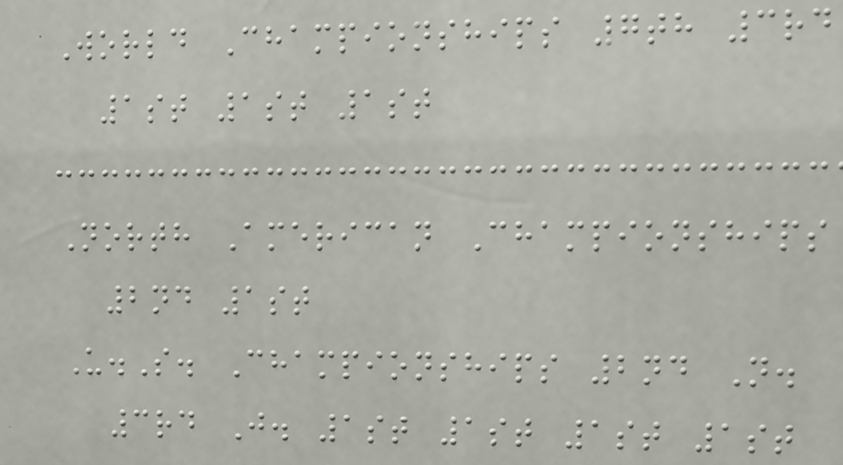World Championships 7th 3rd
1st 1st 1st
North American Championships
2nd 1st
U.S. Championships 2nd N.
3rd J. 1st 1st 1st 1st
